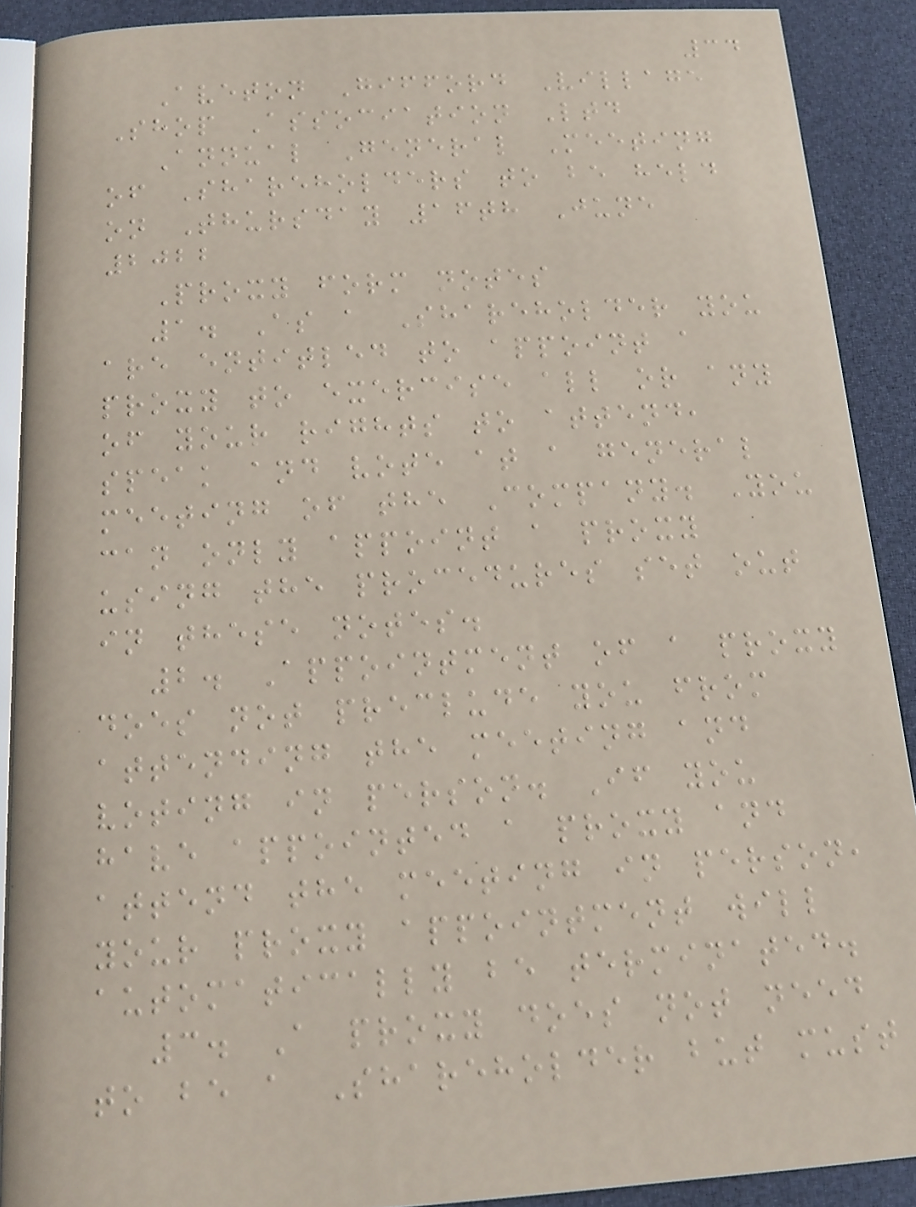34
Aveton Gifford Village
Shop Association Ltd
Annual General Meeting
of Shareholders to be held
on Thursday 16th June
2022
Proxy form notes
1. As a Shareholder you
are entitled to appoint a
proxy to exercise all or any
of your rights to attend,
speak and vote at a general
meeting of the Company. You
can only appoint a proxy
using the procedures set out
in these notes.
2. Appointment of a proxy
does not preclude you from
attending the meeting and
voting in person. If you
have appointed a proxy and
attend the meeting in person,
your proxy appointment will
automatically be terminated.
3. A proxy does not need
to be a Shareholder but must
